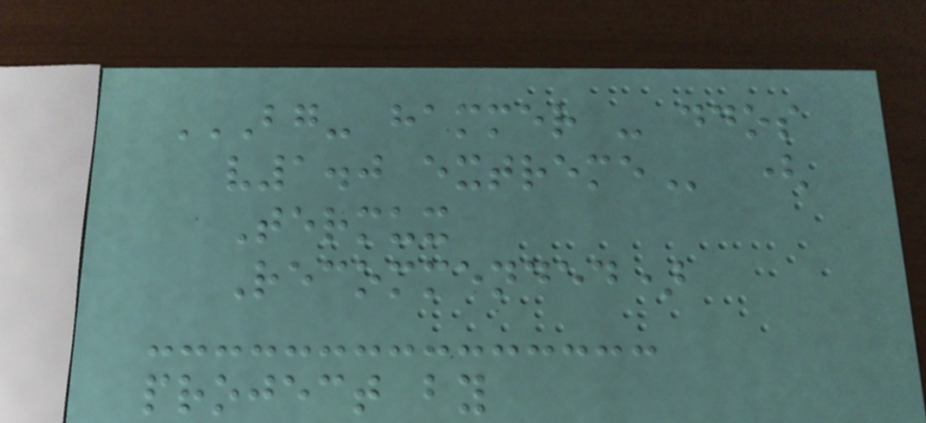BG- HAMMER - DDOS
V1.0 EXTREME (
Termux
Recommended)
project by
